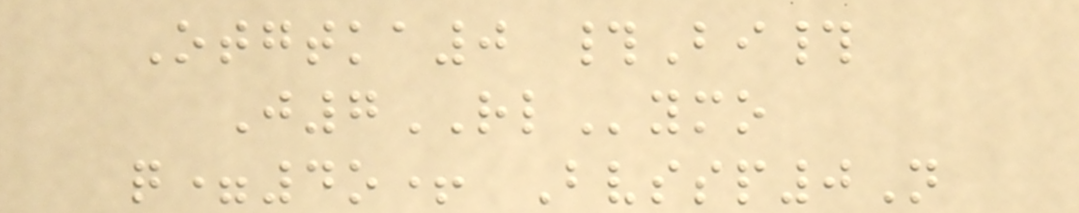Otgtka0 #Bi#
J7RLymo
q=4o+ Bvssp0N
